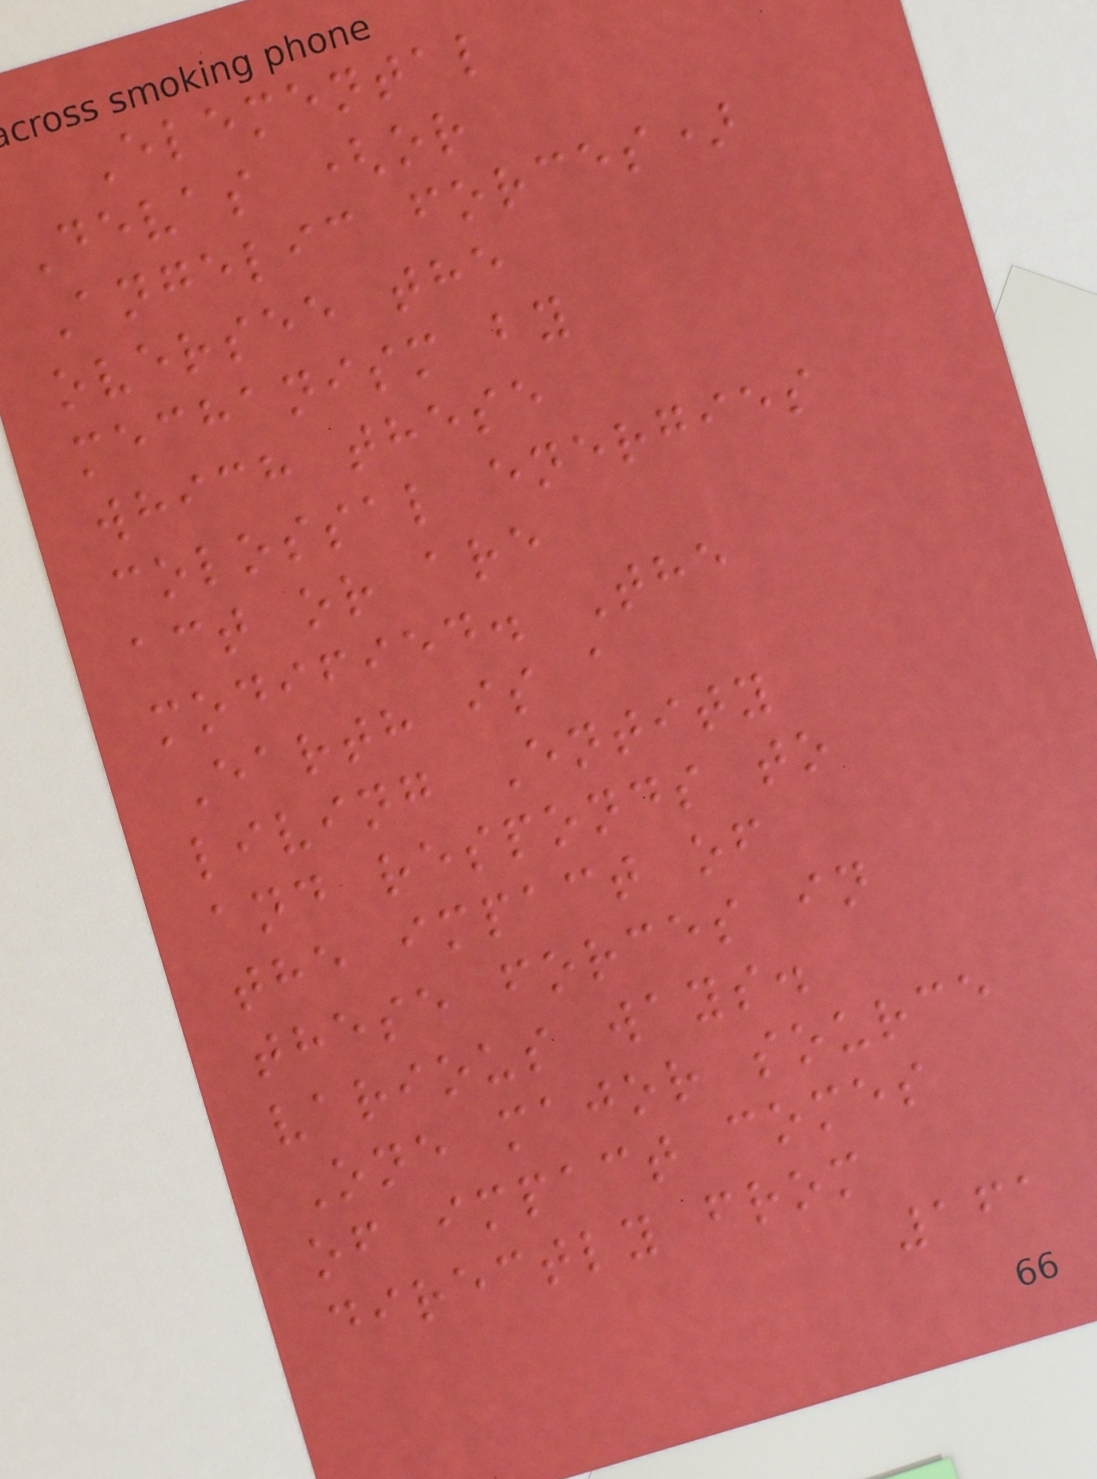Elemental
Devas (or
Angelic forces)
oversee the
mechanism by
which these
colossal energies
act or are
modified. The
Earth is a
living Entity
and responds to
the impact of
these forces in
various ways.
One major source
of impact comes
directly from
161
